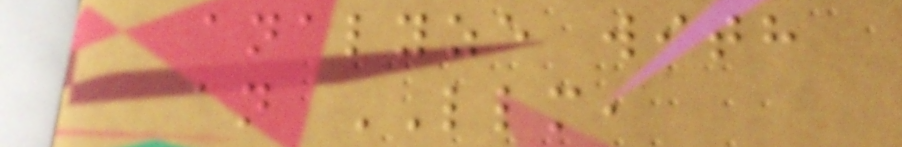analyze with
an LLM,
